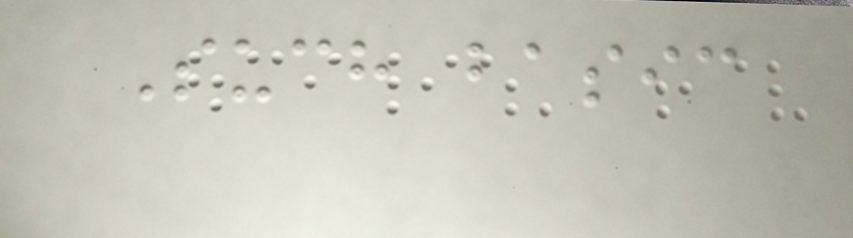Such basic
